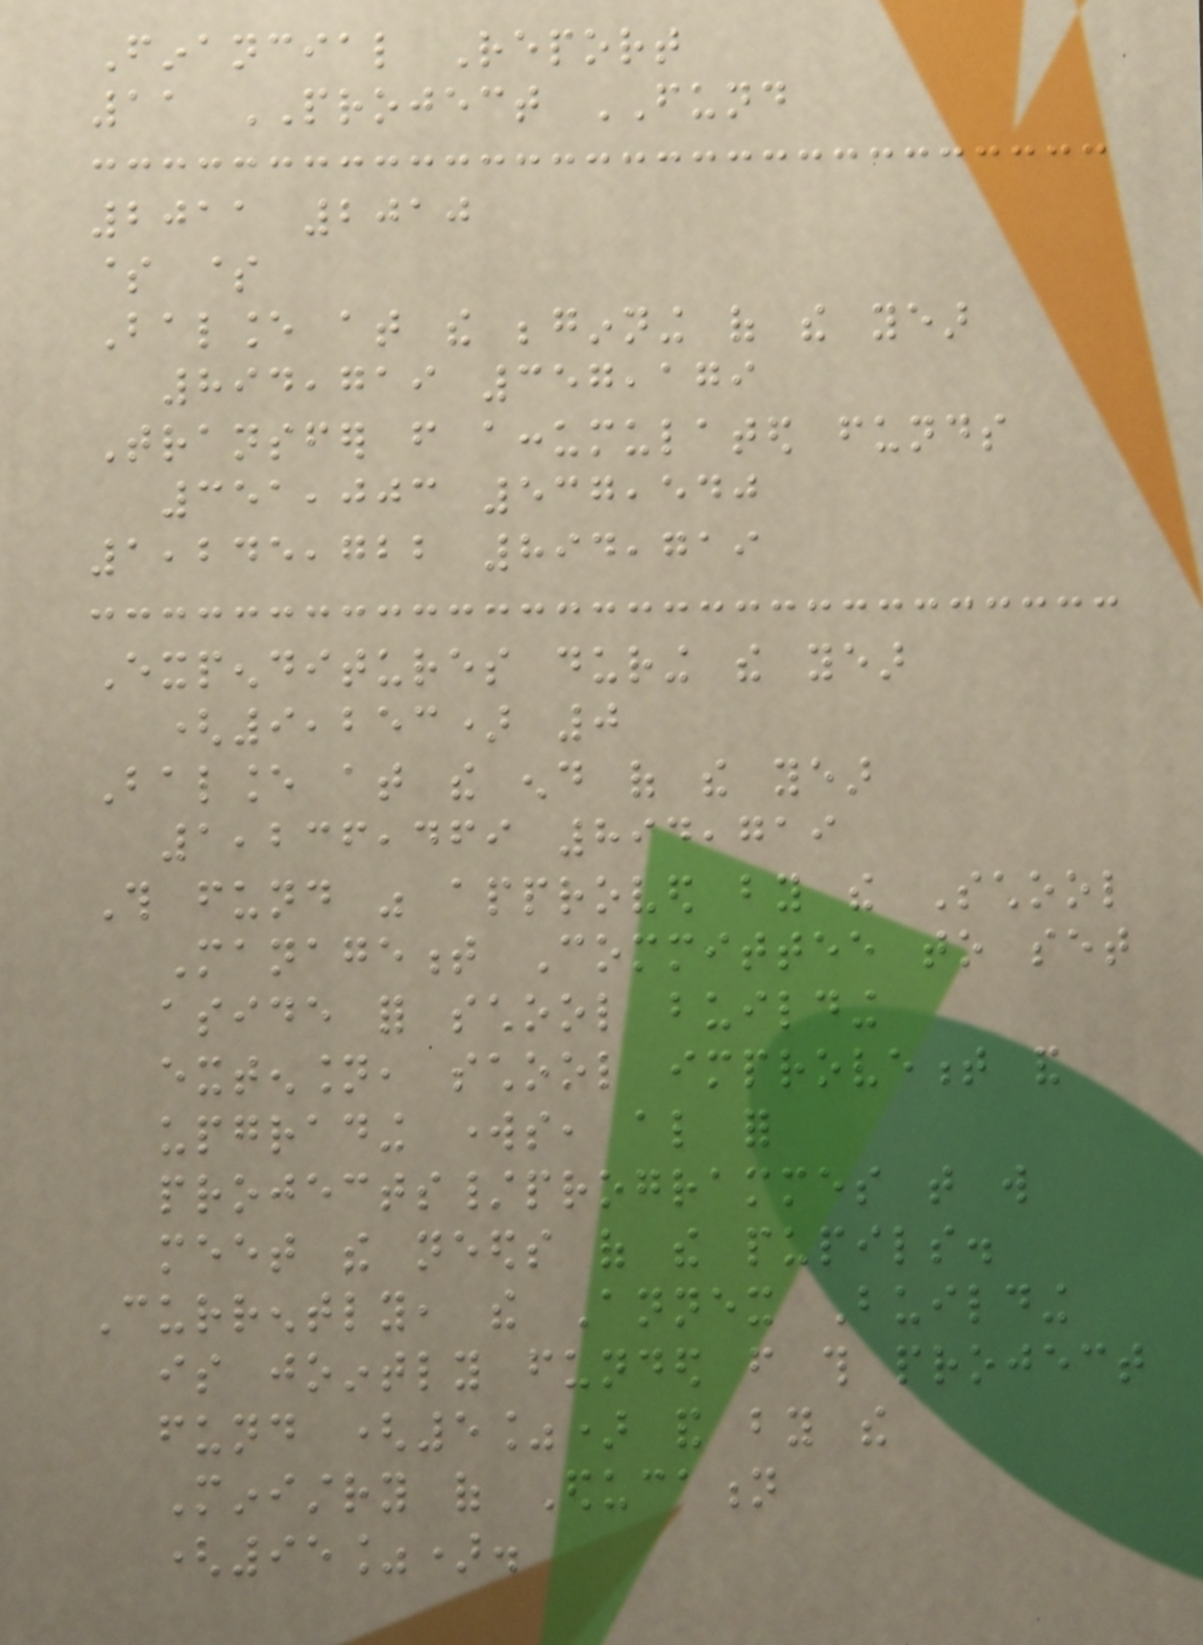Financial Report
11 PROJECT FUND
2011 2010
$ $
Balance at the beginning of the year
894,719 357,179
Transfer from accumulated funds
351,003 537,540
1,245,722 894,719
Expenditures during the year
(9,253) 0
Balance at the end of the year
1,236,469 894,719
This fund was approved by the School
Management Committee to set
aside for school building
extension, school improvement and
upgrading works, also for
projects/programmes that will
meet the needs of the pupils.
Currently, the Annex Building
is jointly funded from this project
fund (5%) and by the
Ministry of Education
(95%).
